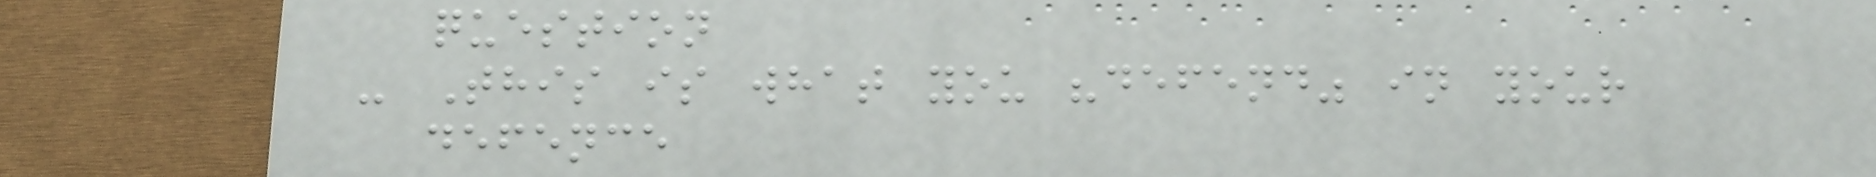question
- This is what you "defend" in your
defence
